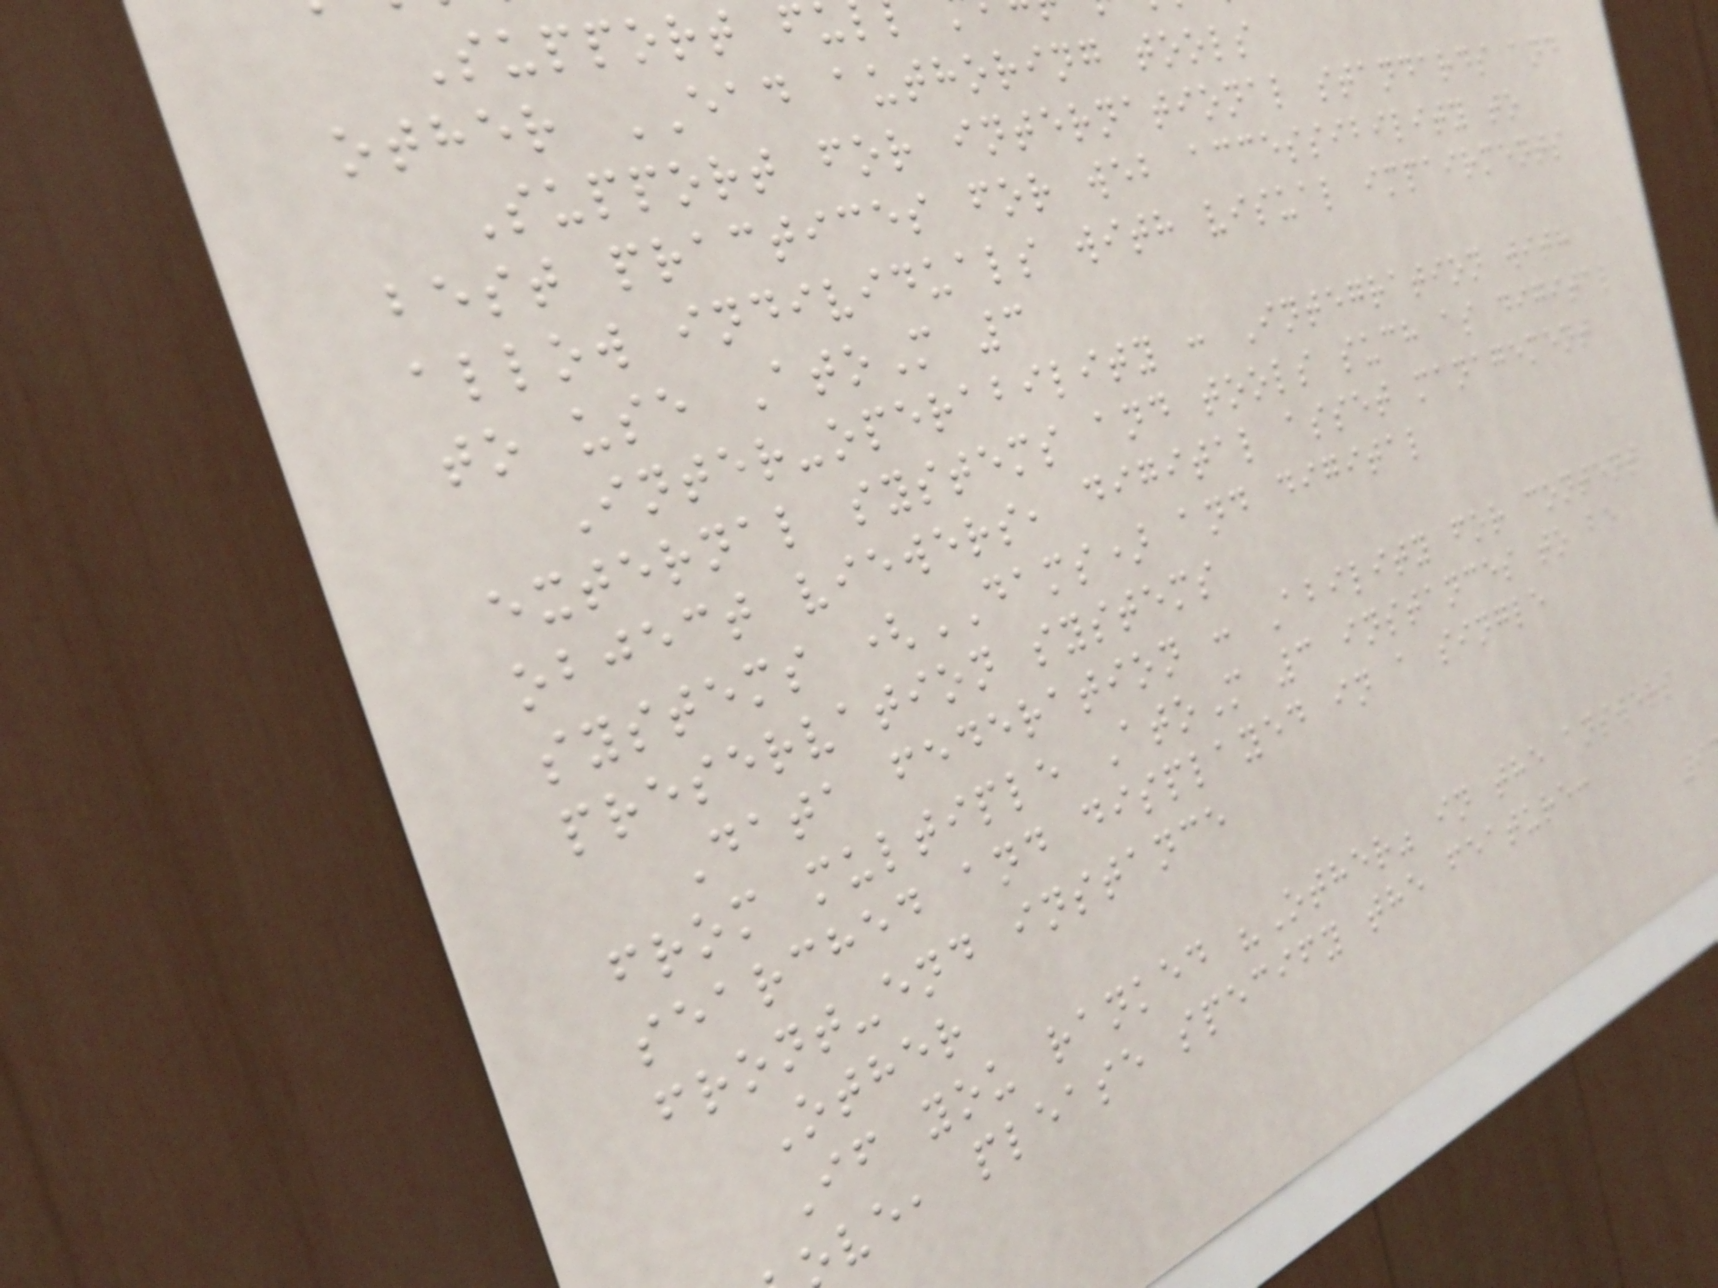Support fu
other EAD authoring tools
Support for international standards and
best practices for web accessibility to
allow individuals with visual impairments
to use AtoM 3
Inter-operability : Integration with
external systems and tools such as digital
object viewers, digital asset management
systems (DAMS) and digital
preservation systems
Data federation : Ability for content
from multiple AtoM 3 instances to be
searched and displayed in a single
front-end instance
Other
If you ranked "Other" in the answers
ve, please specify the feature:
